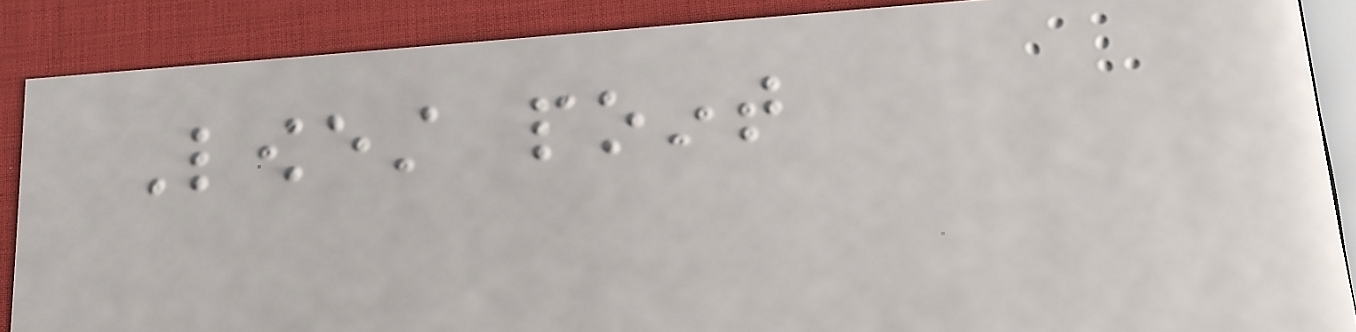Lowest point
